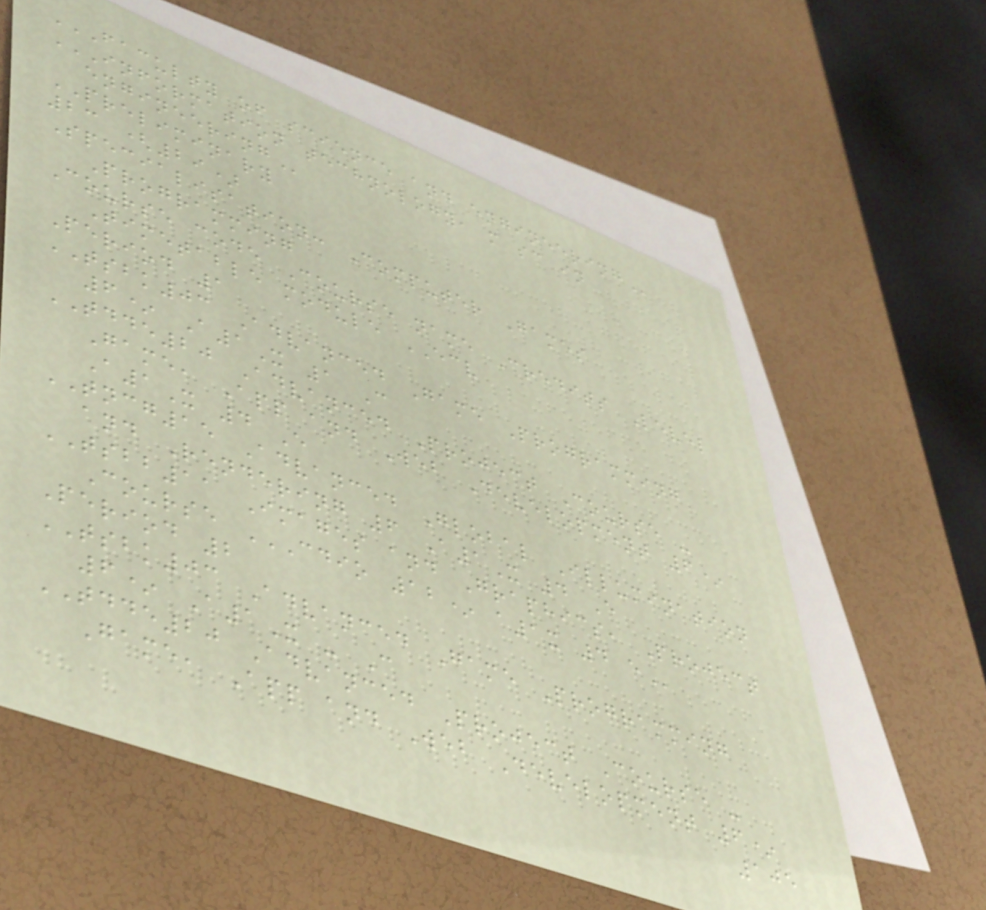FACULTY OF SCIENCE AND ENGINEERING
INFORMATION TECHNOLOGY, M SC IN
ENGINEERING
PRELIMINARY
23 (29)
Specialisation: Computer Games
Programming
Course code Course name Credits Level
Timetable module ECV
Period 1
TSBK03 Advanced Game Programming
6* A1X 1 C
TDDE20 Advanced Project Course -
Game, App and Web Development 6*
A1X 4 E
TNCG15 Advanced Global Illumination
and Rendering 6 A1X 4 E
TSBB11 Images and Graphics, Project
Course CDIO 12* A1X 4 E
Period 2
TSBK03 Advanced Game Programming
6* A1X - C
TDDE20 Advanced Project Course -
Game, App and Web Development 6*
105
